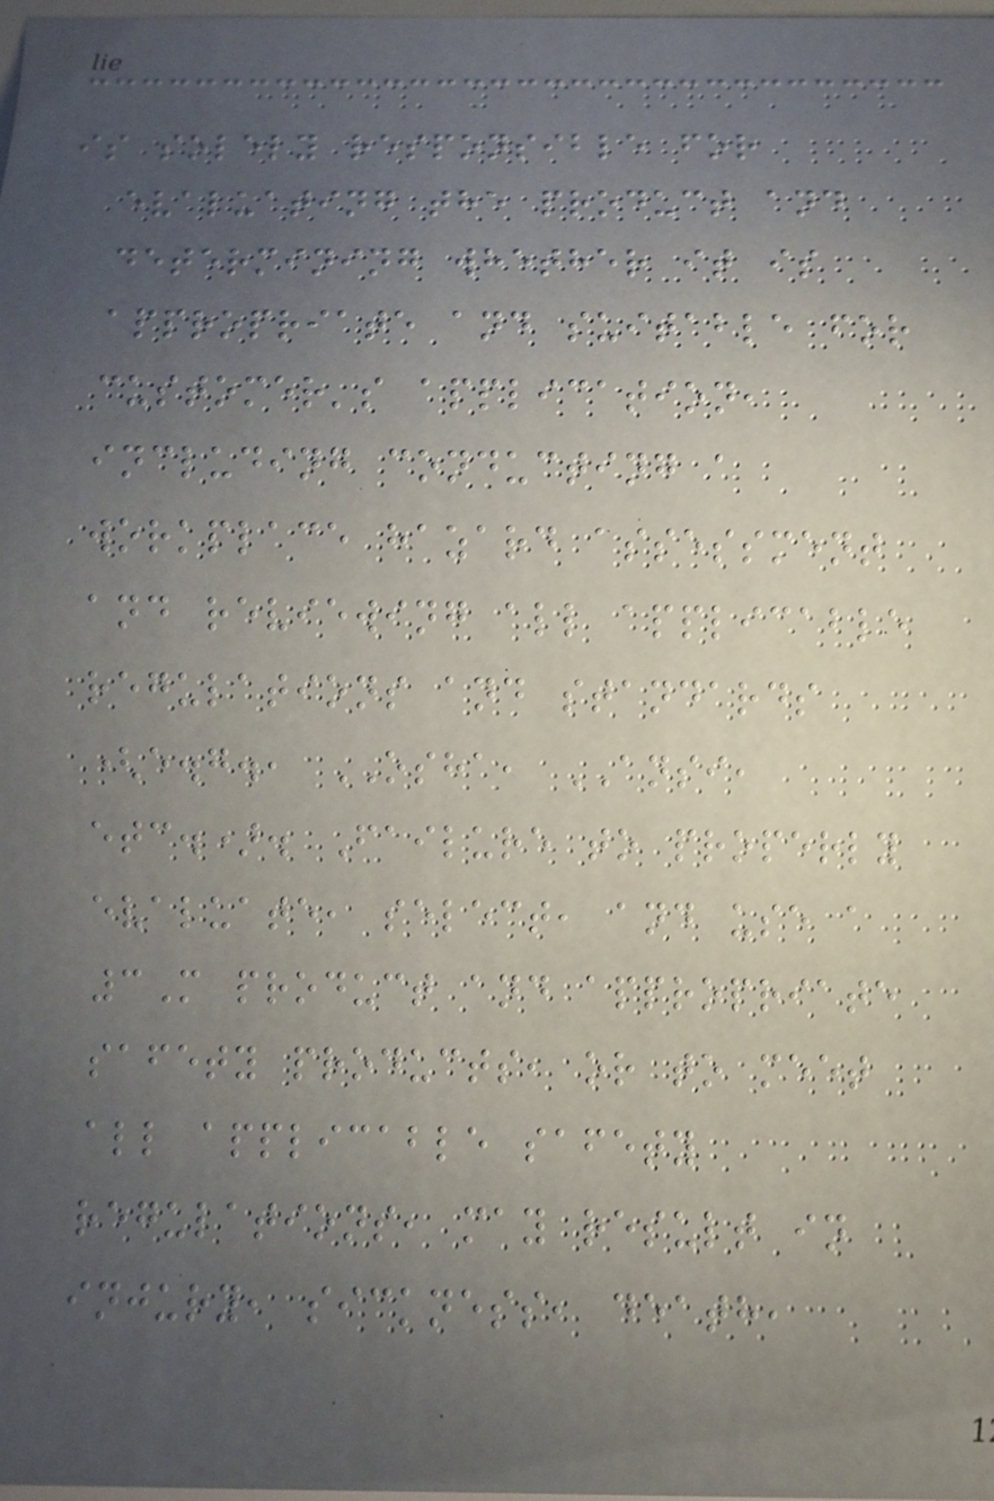is solely responsible for
evaluating the product and
determining whether it is
appropriate and suitable for
customer's application,
including conducting a
workplace hazard assessment
and reviewing all applicable
regulations and standards
(e.g., OSHA, ANSI,
etc.). Failure to properly
evaluate, select, and use a
3M product and appropriate
safety products, or to meet
all applicable safety
regulations, may result in
injury, sickness, death,
